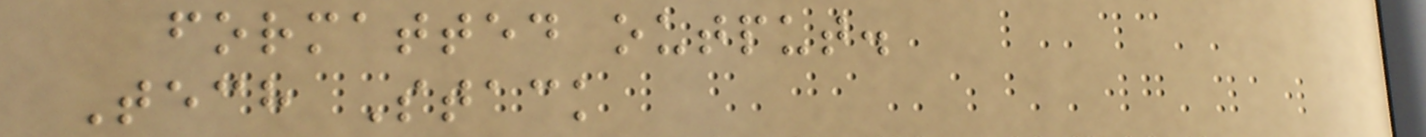formatted output.
Tech Stack
